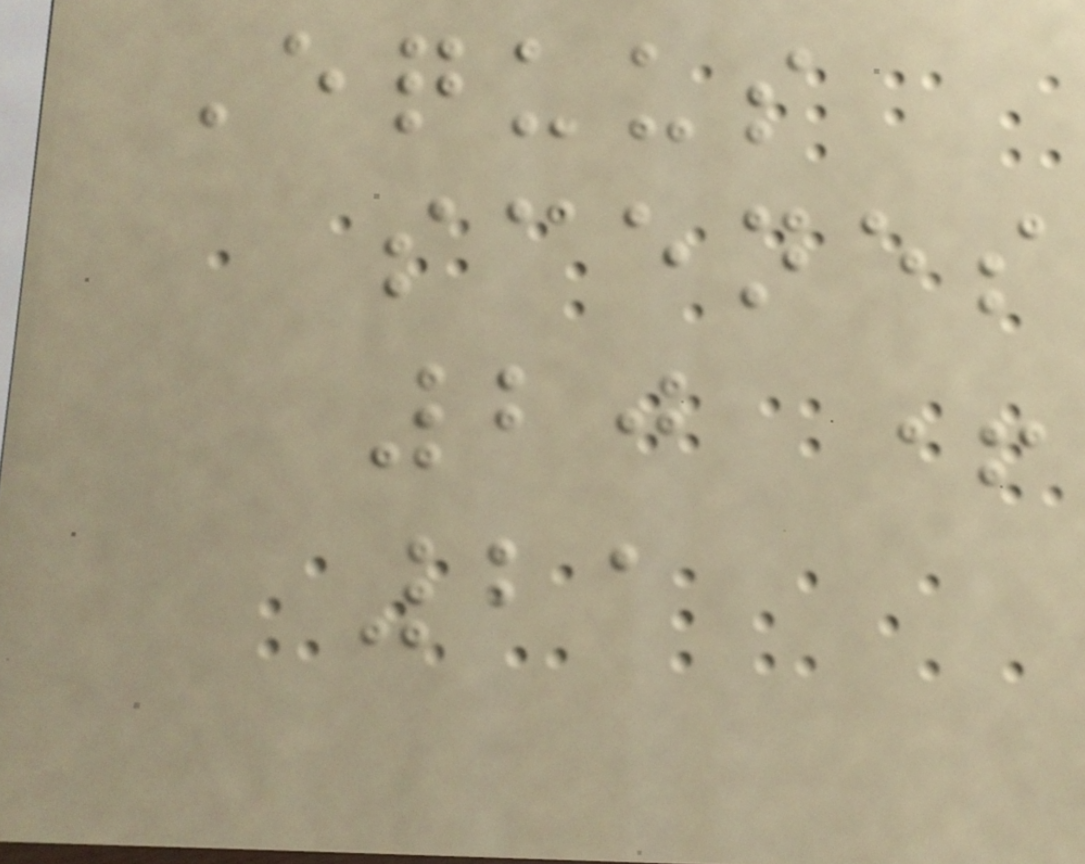Equus
scenes
20 +
21
